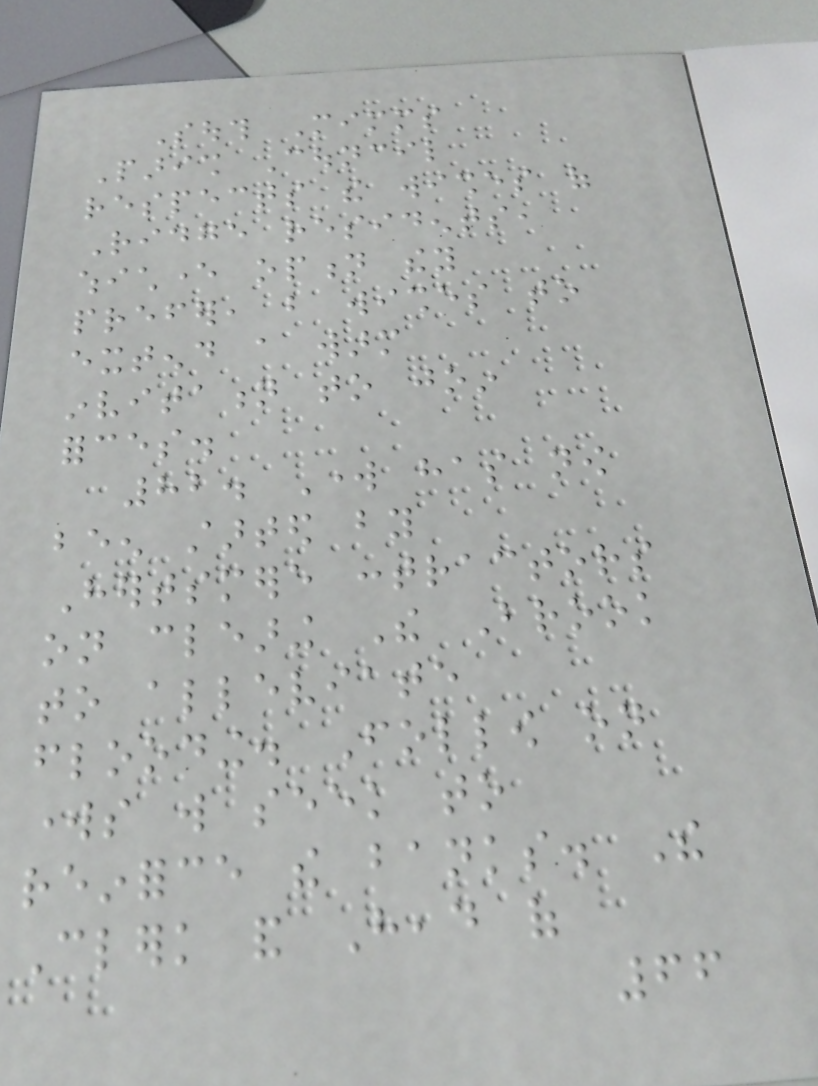South Mimms
Parish Council
respects the wishes of
Ridge residents,
whichever option they
prefer, but wishes to
extend a warm
invitation to join
forces.
82. Work has now
been started by
Hertsmere contractors
on clearing The Brook
to alleviate
flooding. Follow on
works will seek to
reinforce the banks. The
Clerk and Head of
66
